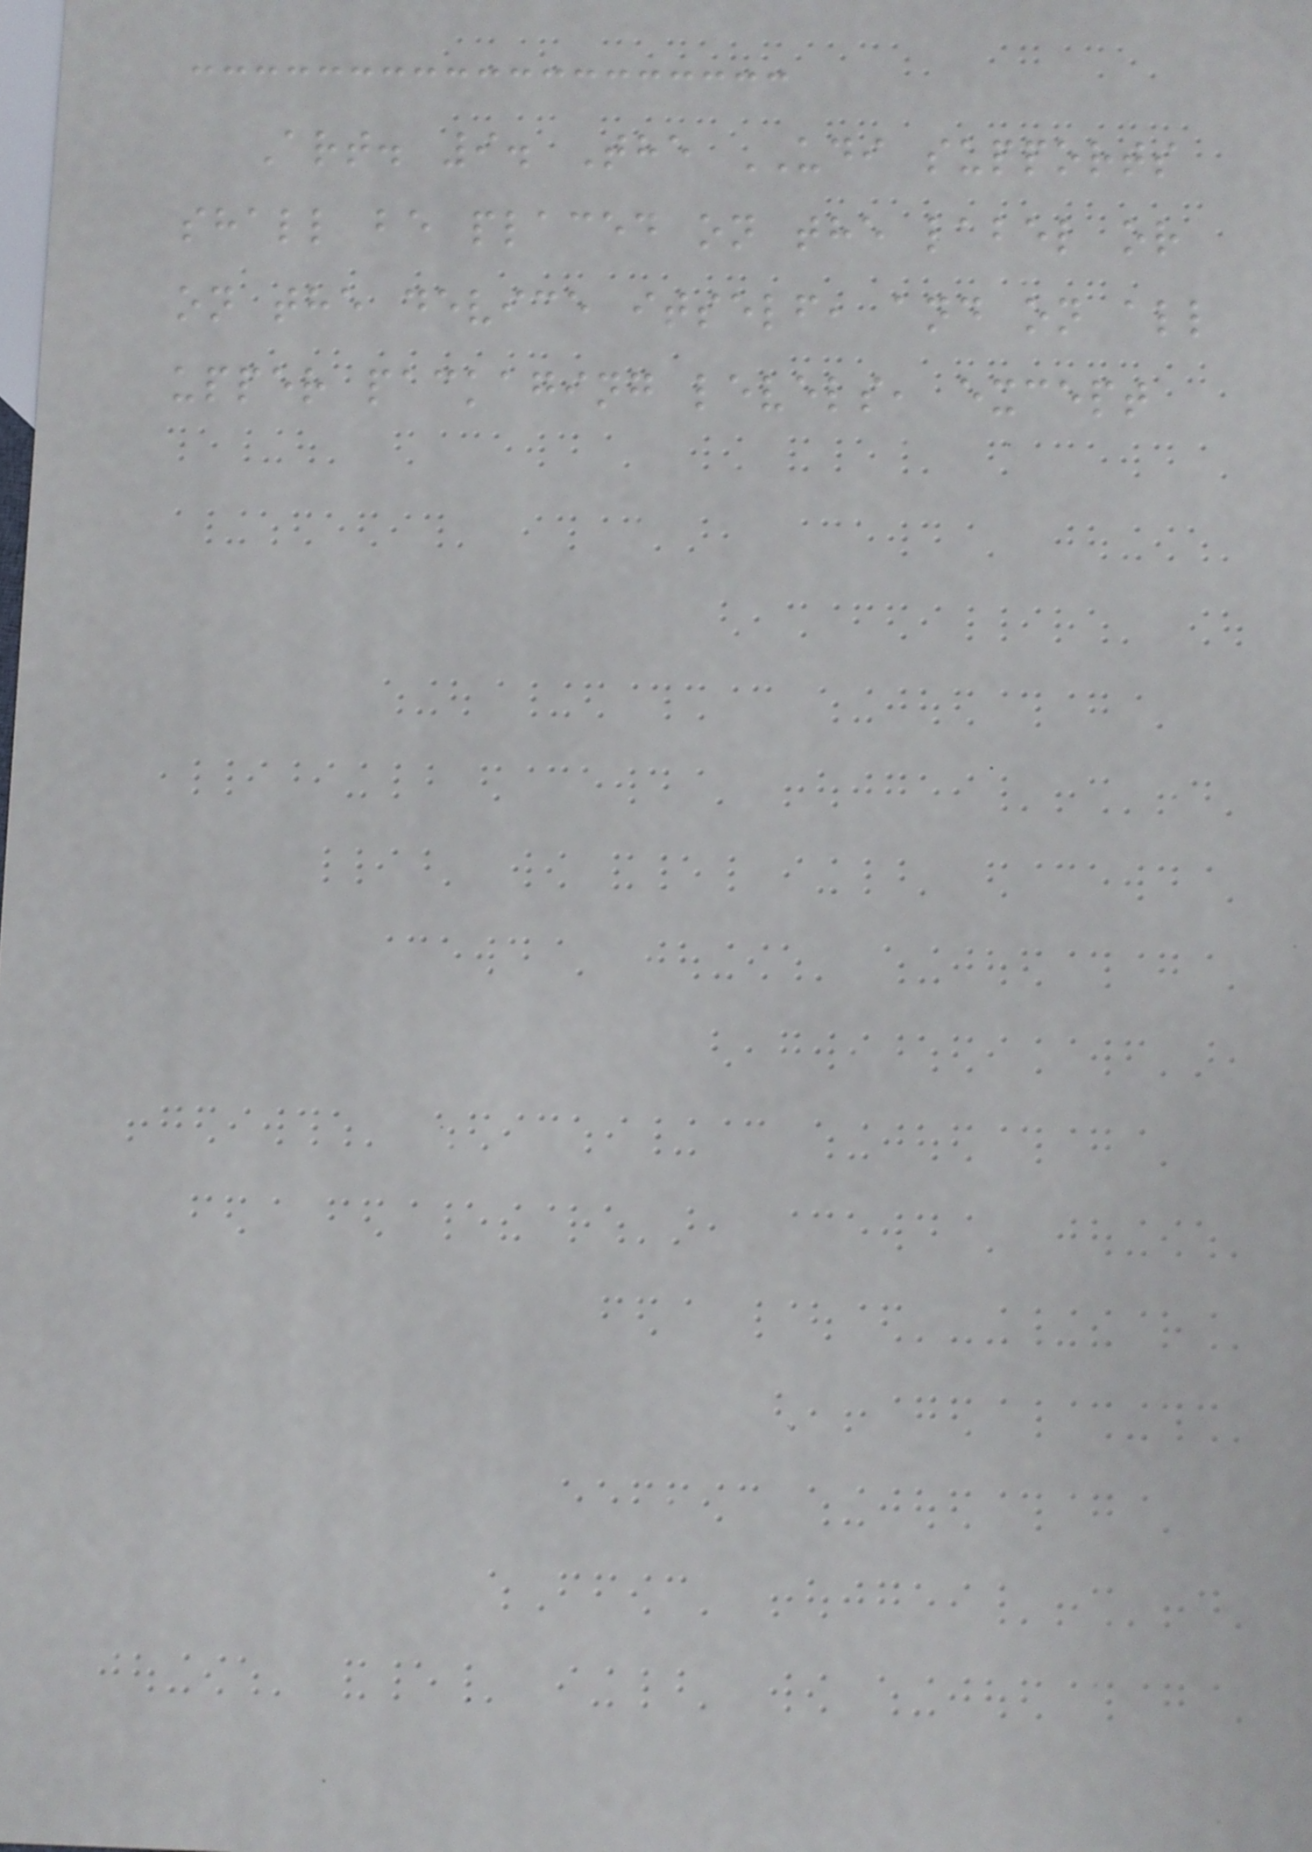Art. 9. The UDI supports
shall be placed on the label or
on the device itself, and on all
upper packaging levels, except
